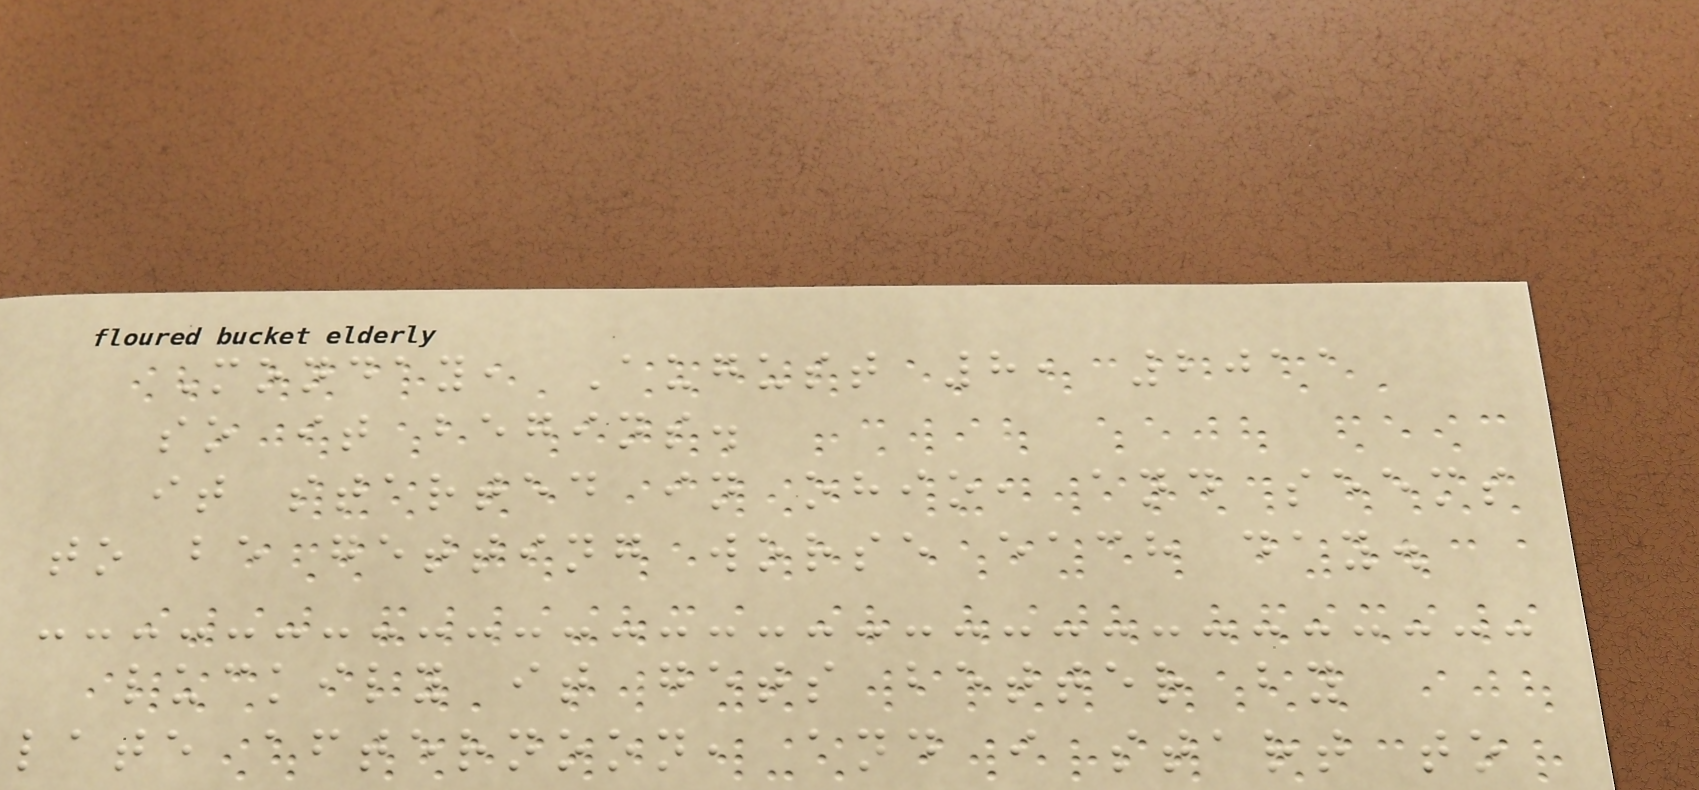Monday, August 8, 2011
so it begins.
it started in ohio, and seems
to be getting worse each day.
luckily it gets better by
late afternoon, and i start to
